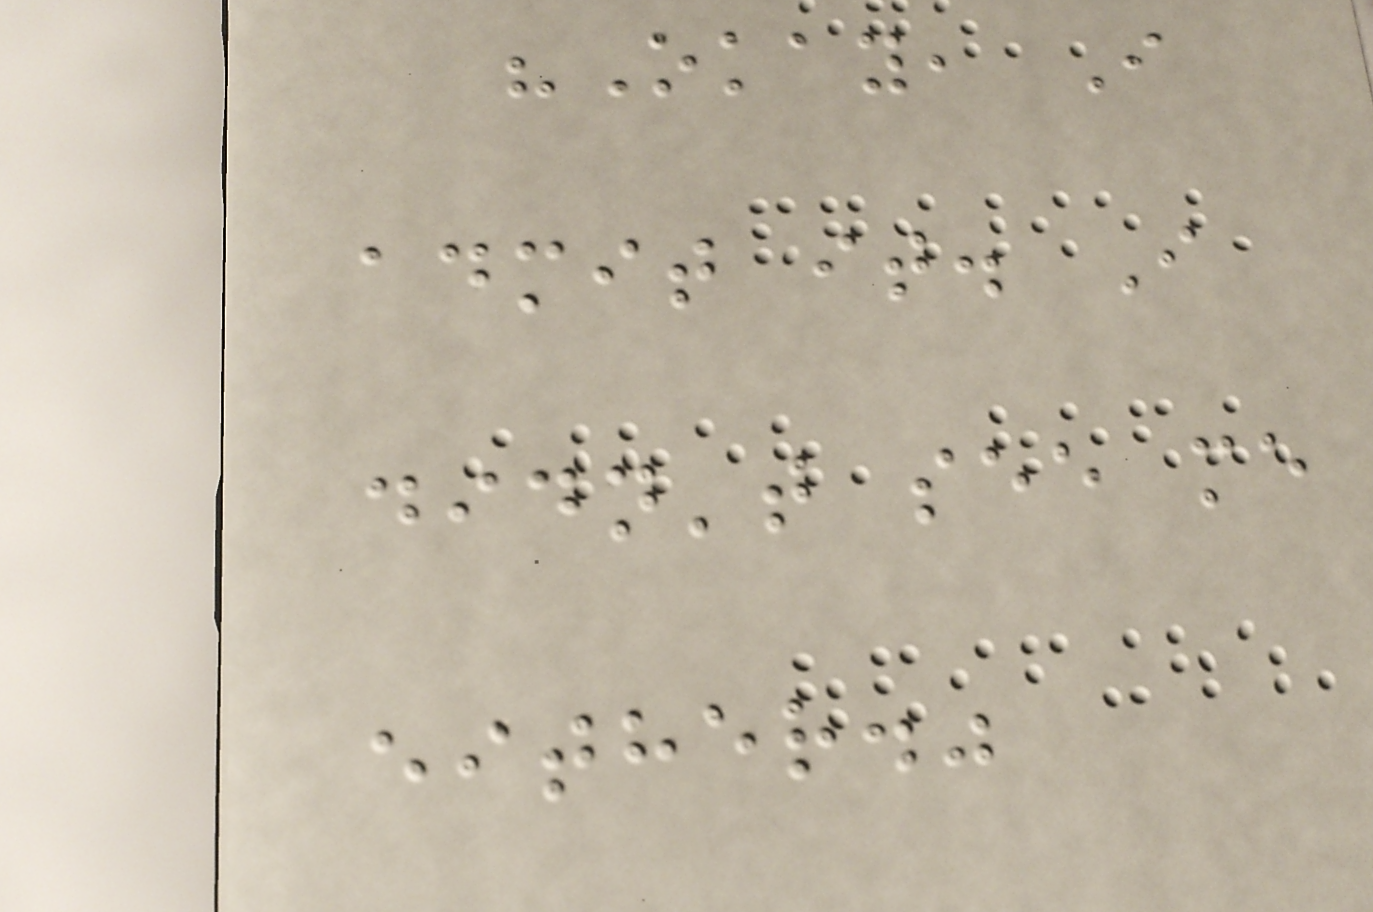"Okay, I
admit it. I
didn't see me
either."
